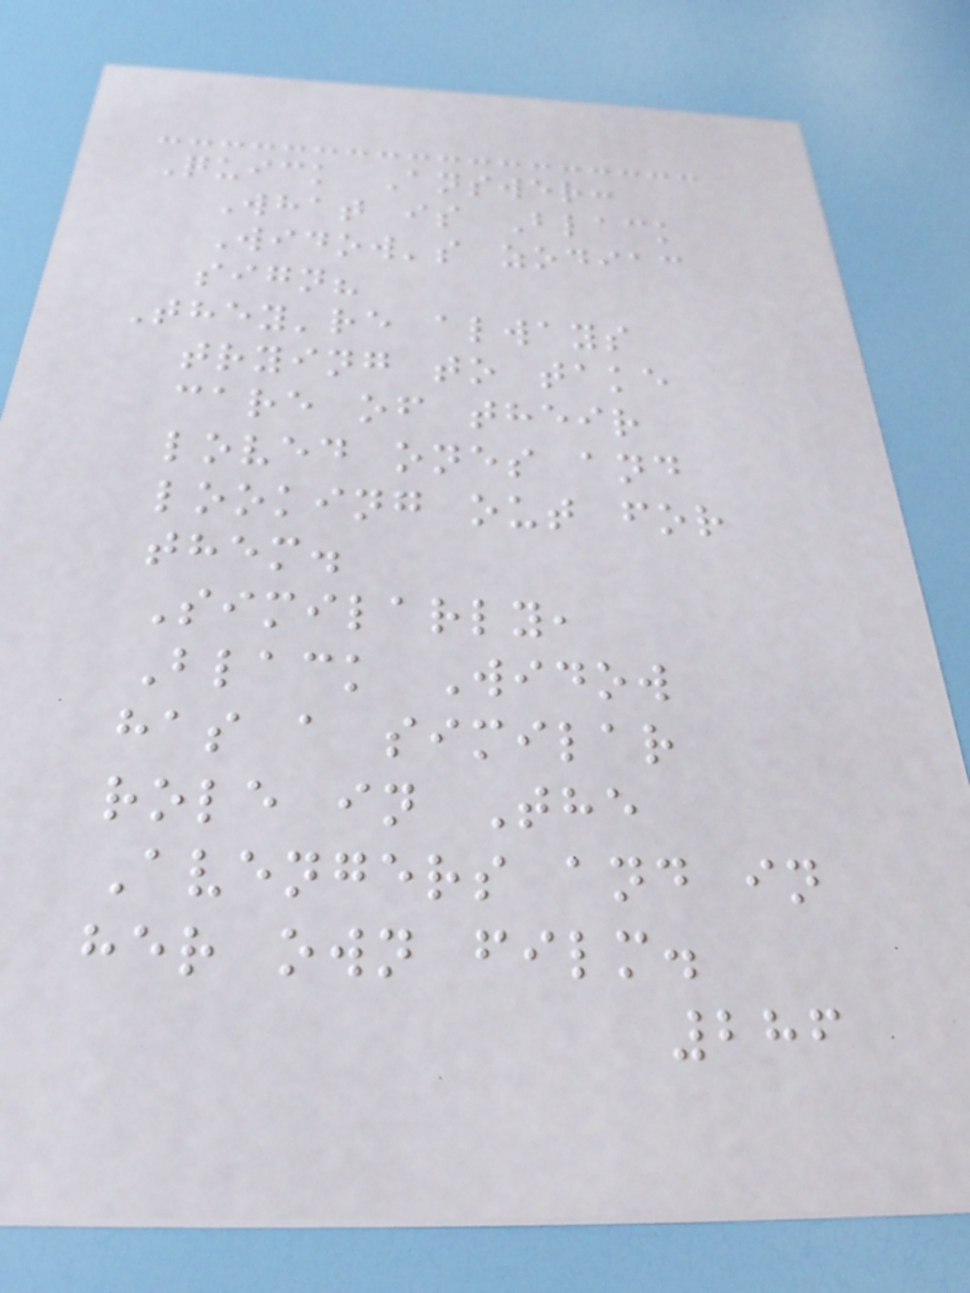Quick Answer:
What is Black
Widow's zodiac
sign?
They're always
trying to take
care of their
loved ones and
looking out for
them.
Similarly,
Black Widow
has a similar
role in The
Avengers and in
her own film.
286
